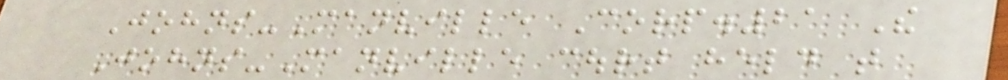Johns-Manville Corp.21 The
Johns-Manville court held that
